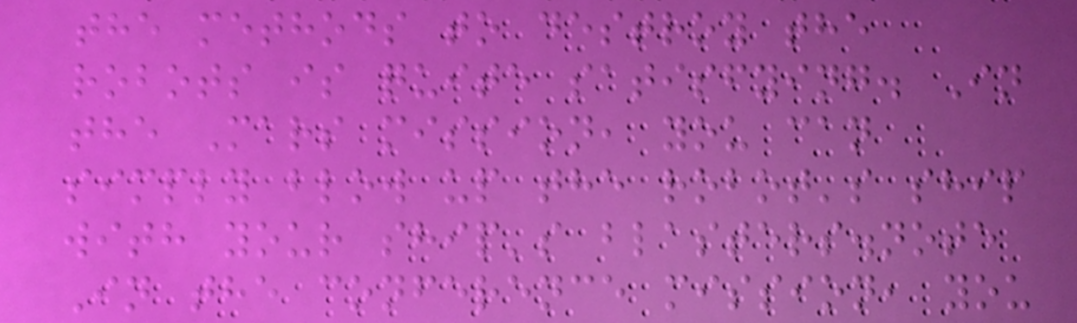the methods to destroy the
robots is quite satisfying. In
the Mars mission, you can
simply blow up the robot's ship
with your ship's blasters.note
In the conference mission, you
